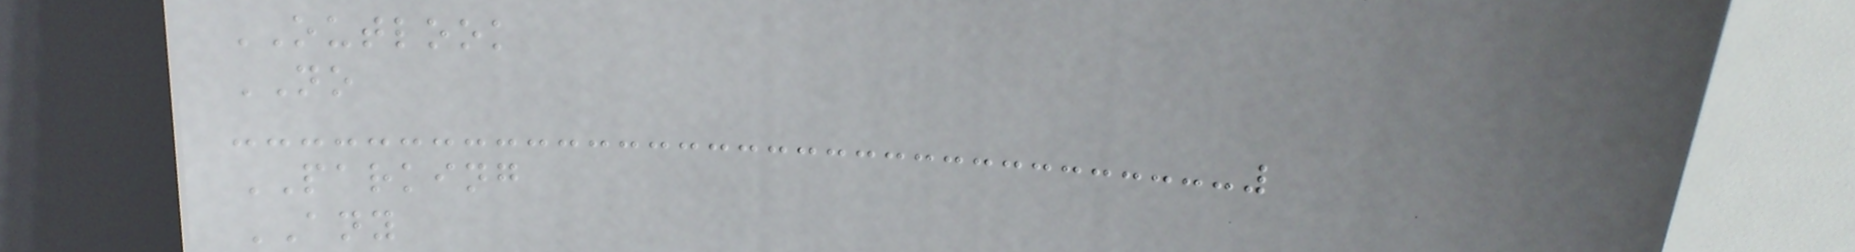OUTLOOK
NO
PARKING
ANY
